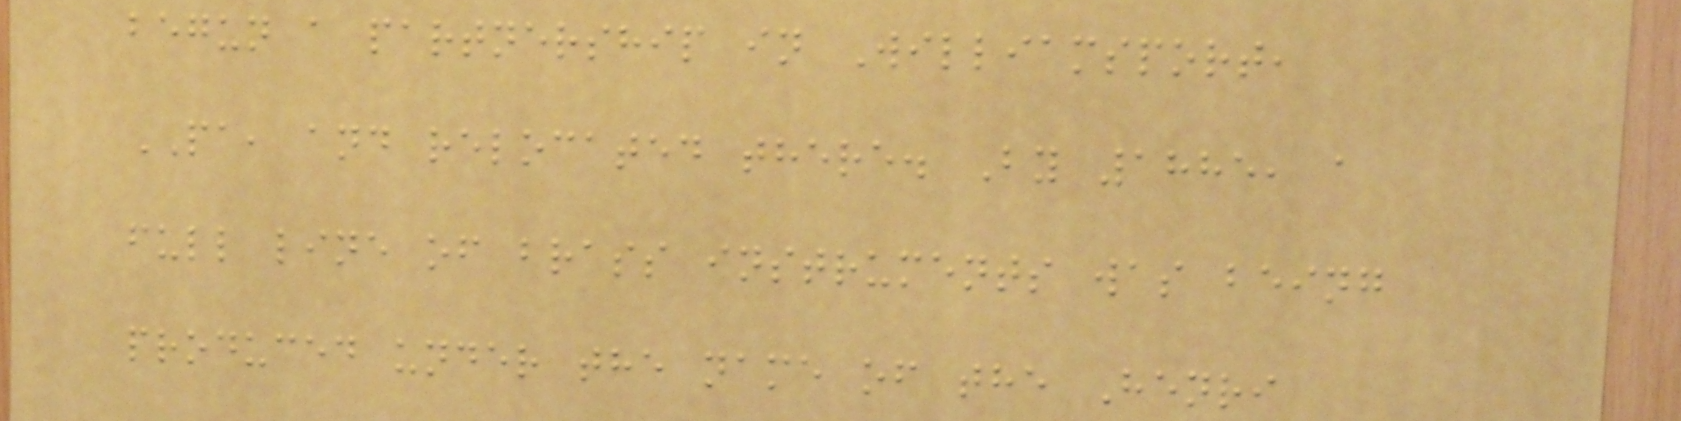begun a partnership in Williamsport,
PA, and relocated there. By 1885, a
full line of brass instruments was being
produced under the name of the Henri
